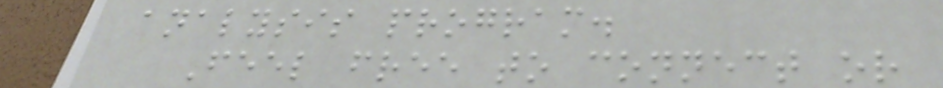analysis program.
Feel free to connect or
